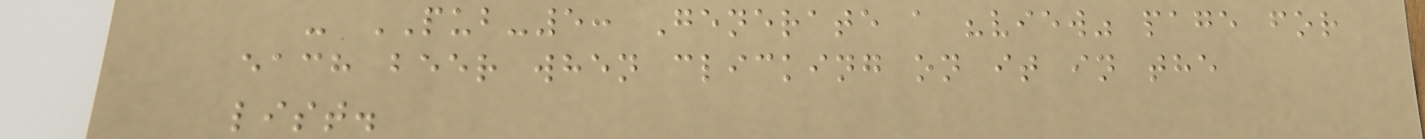- PUB-5: Generate a "view" page for
each beer when clicking on it in the
list.
